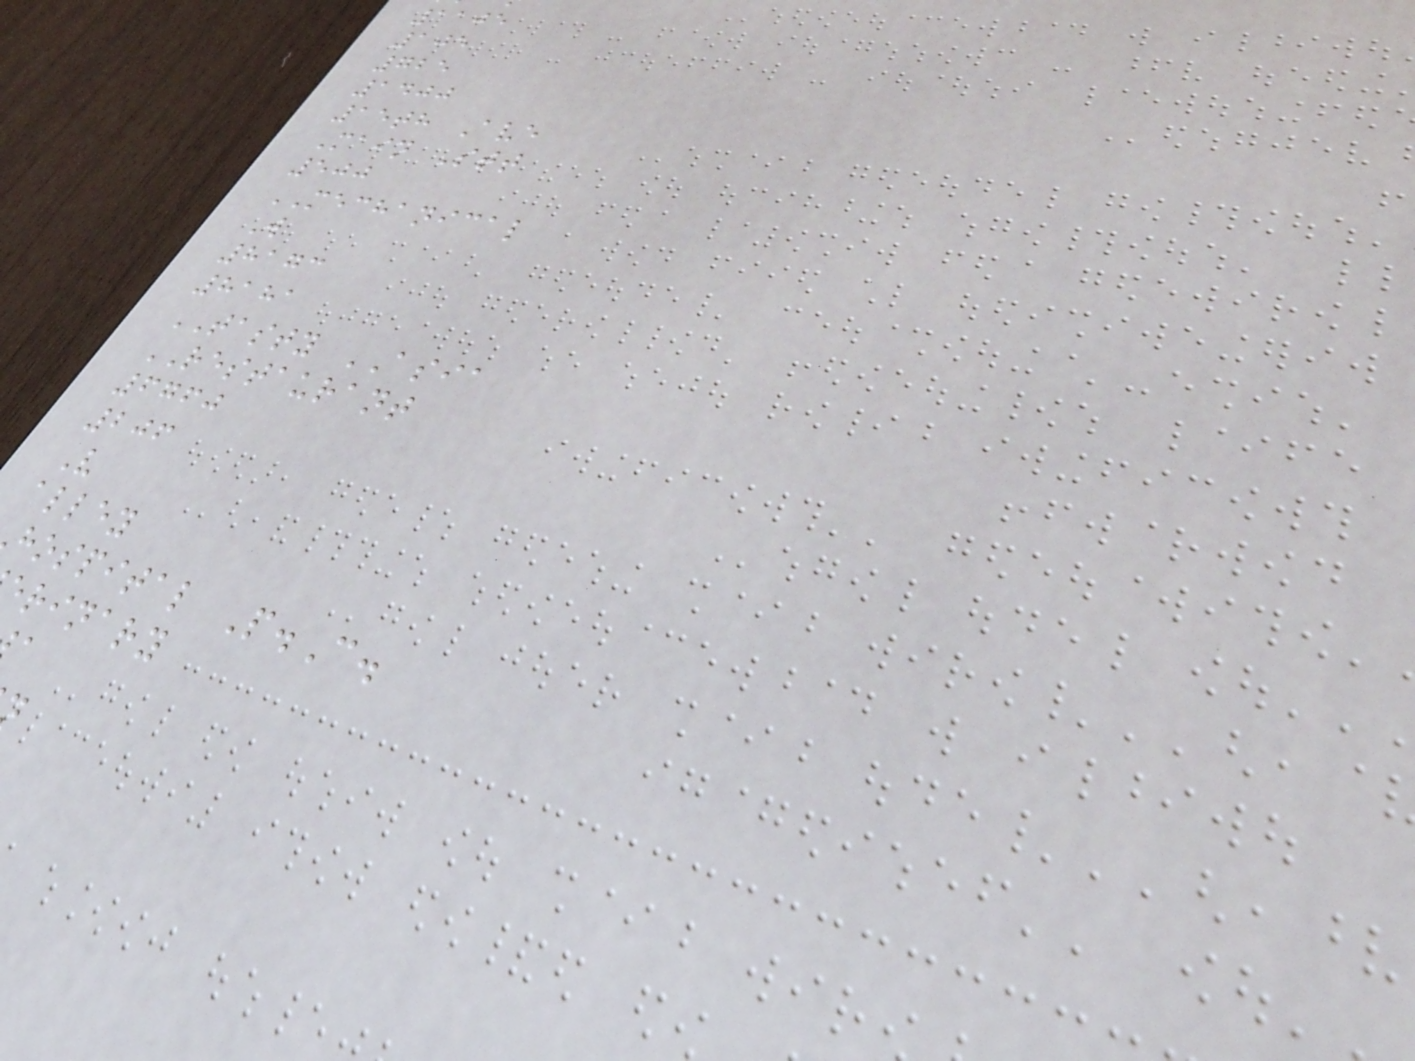1105
105
725
1400
15th Ave
Main Stt
500
MECHANICAL
W
8173
8181
TASTY ASIA
RESTAURANT
6760
206
V
alley
hospital P.C.
rinary
